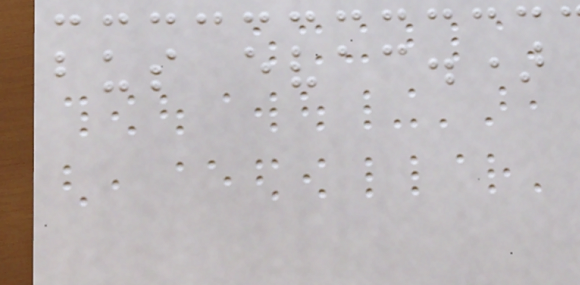bus evac.)
